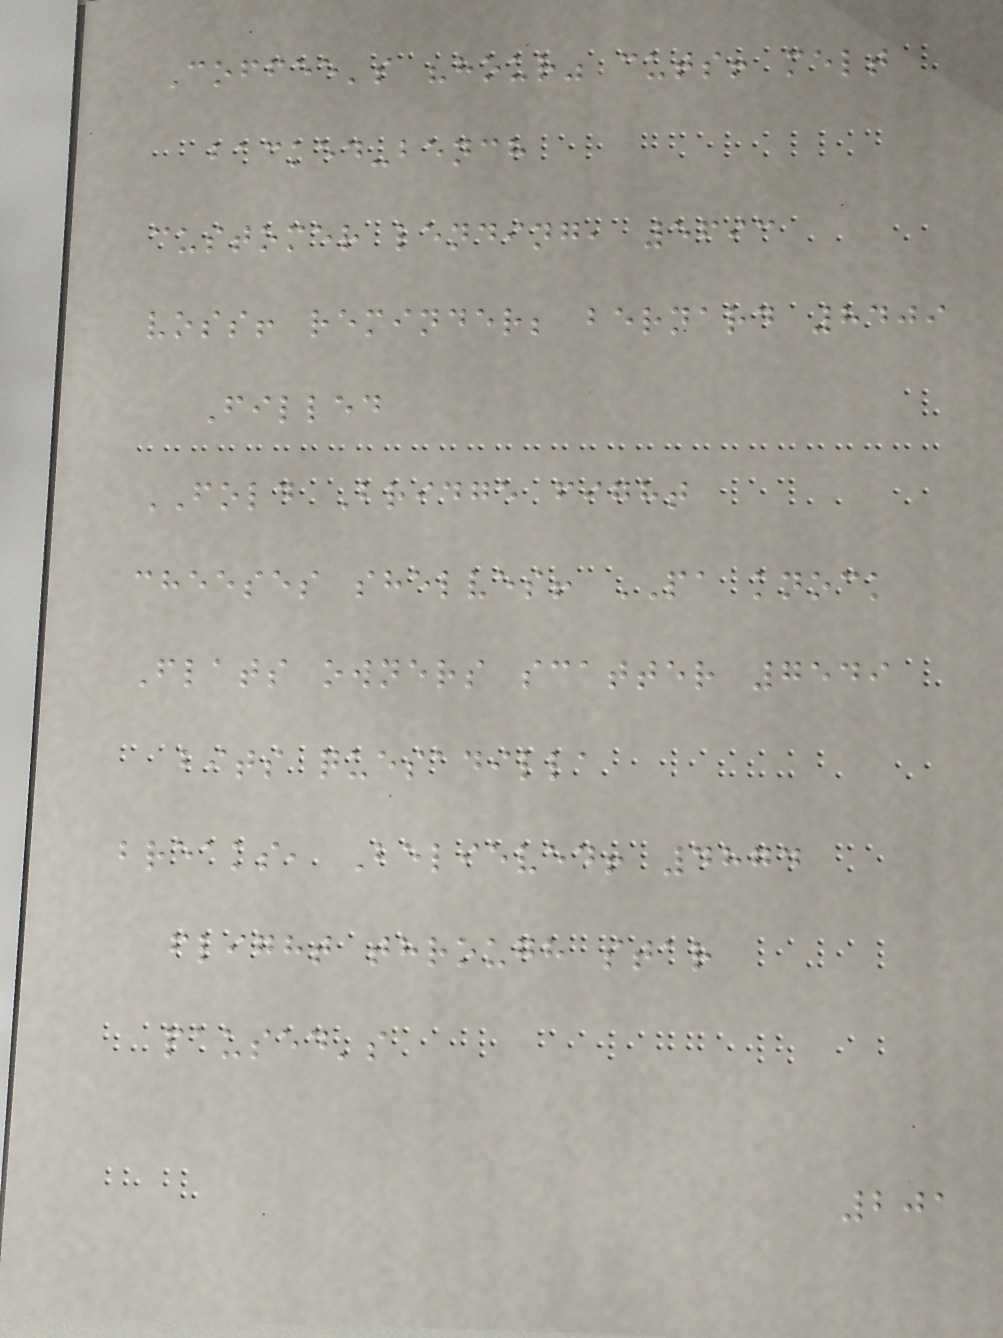Coffee's "hour" cuts! melt
backed-bench
customer lending, 5693
voss! reminder; bernard 8409
Filled
FOLD Bridge fight
cheeses shelves! PA knock
Flats owners scatter 7549
bits quesadilla
breaks, Believed! 4874
flight through star
paused's
201
